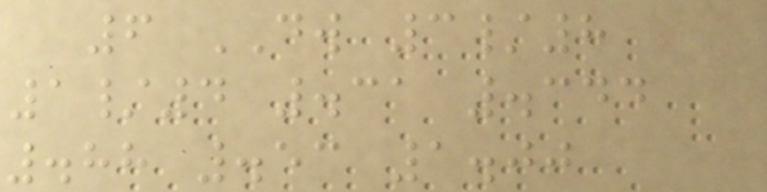6 DW 3/8
1/4 .31 .344
.88 .53 1.00
